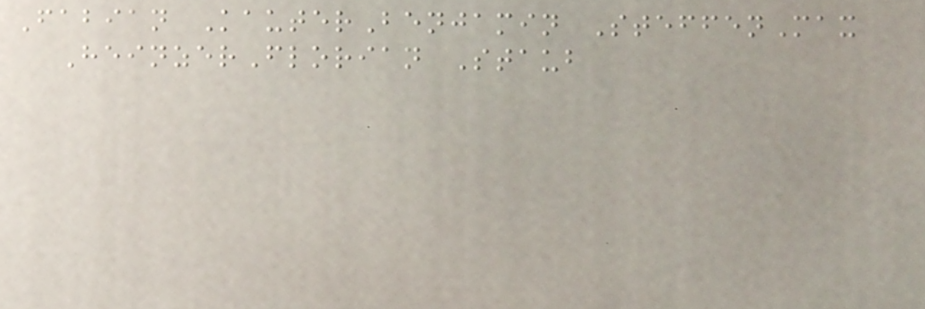Fabian KauterBenjamin SteffenMax
HeinzerFlorian Staub
